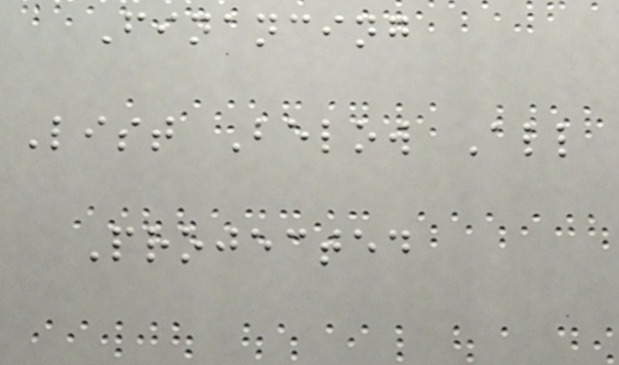Financing
List Below All
Projected
